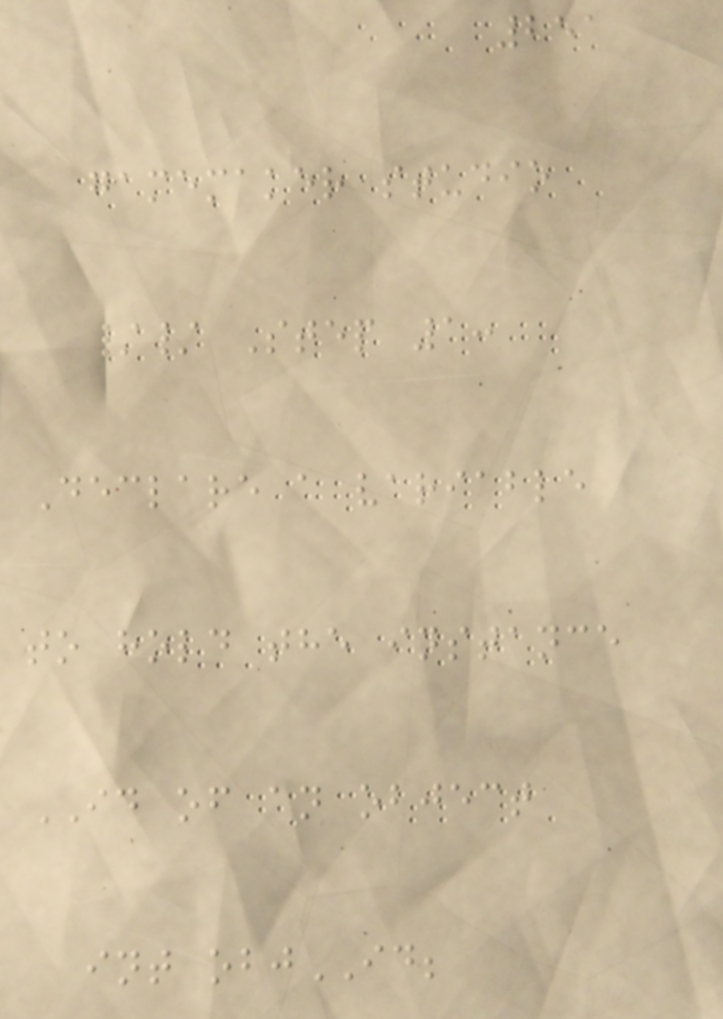251
gamemaker studio
// Step 1:
Declare a variable
to hold the instance
ID of an object
int objID;
